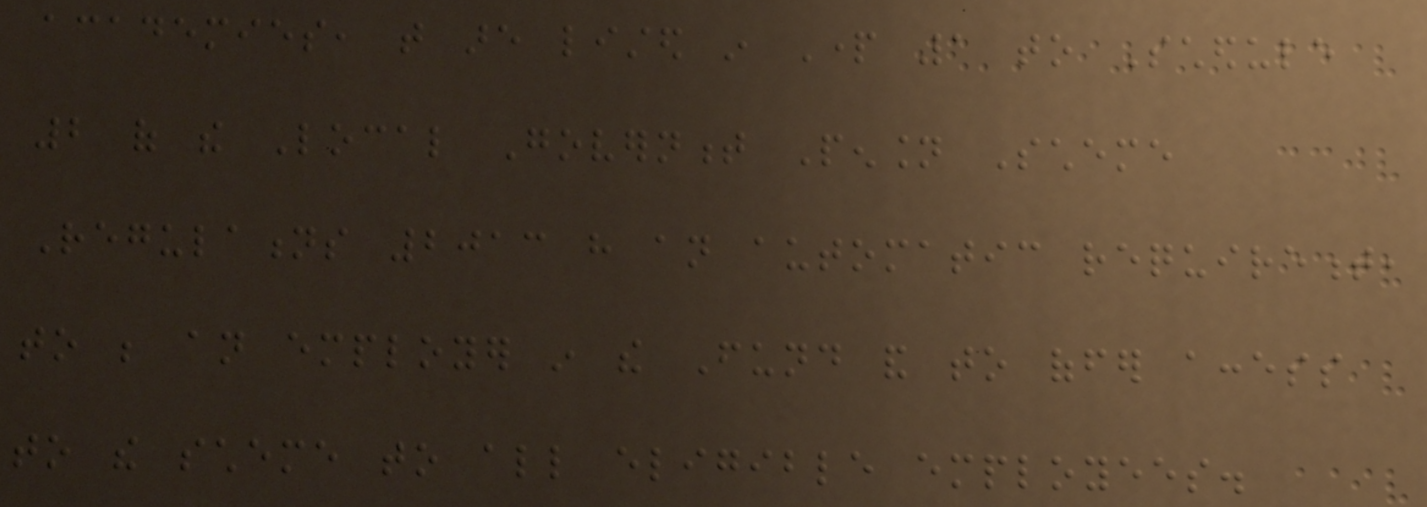academies, that are listed in Part 1 to Schedule
2 of the Local Government Pension Scheme
Regulations 2013 have an automatic requirement,
to be an employer in the Fund and to offer access
to the scheme to all eligible employees.
